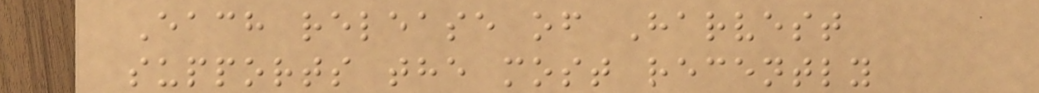Each release of Harvest
supports the most recently
